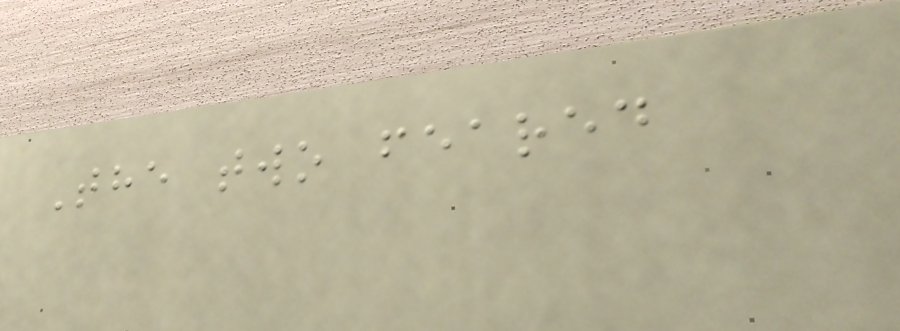The two feared
